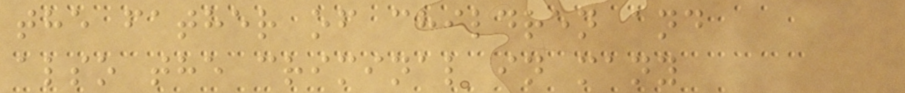the father of children and
also the criminal in many
